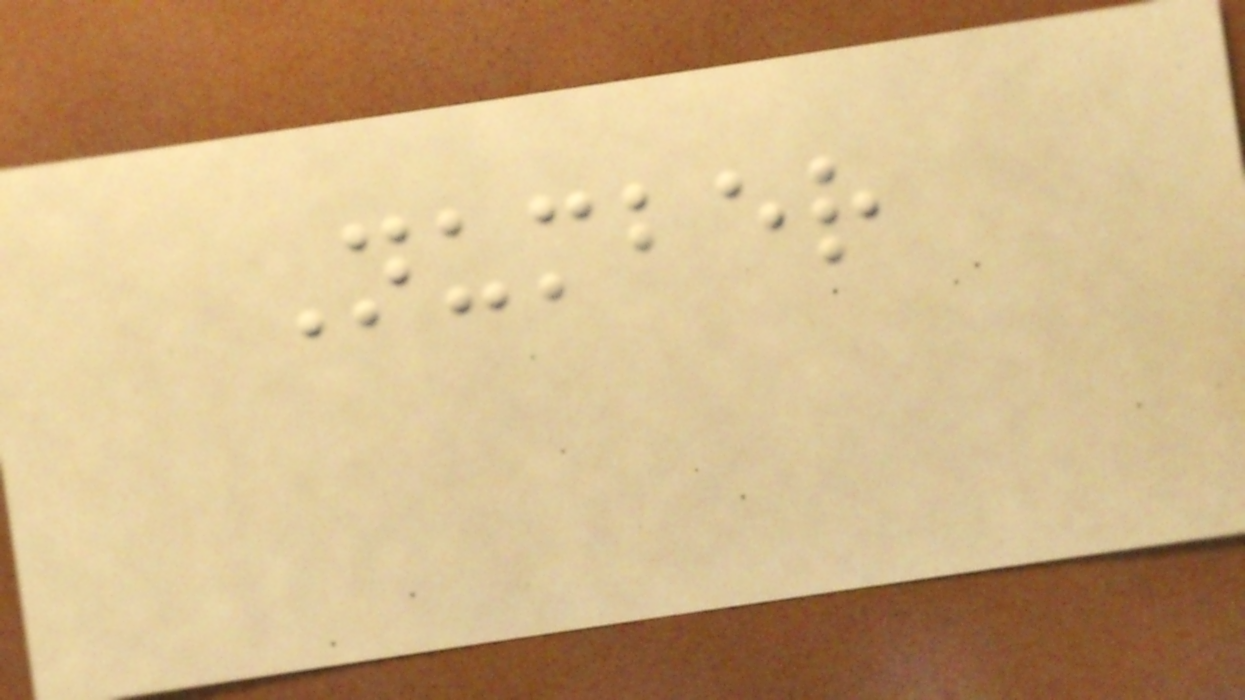Number
